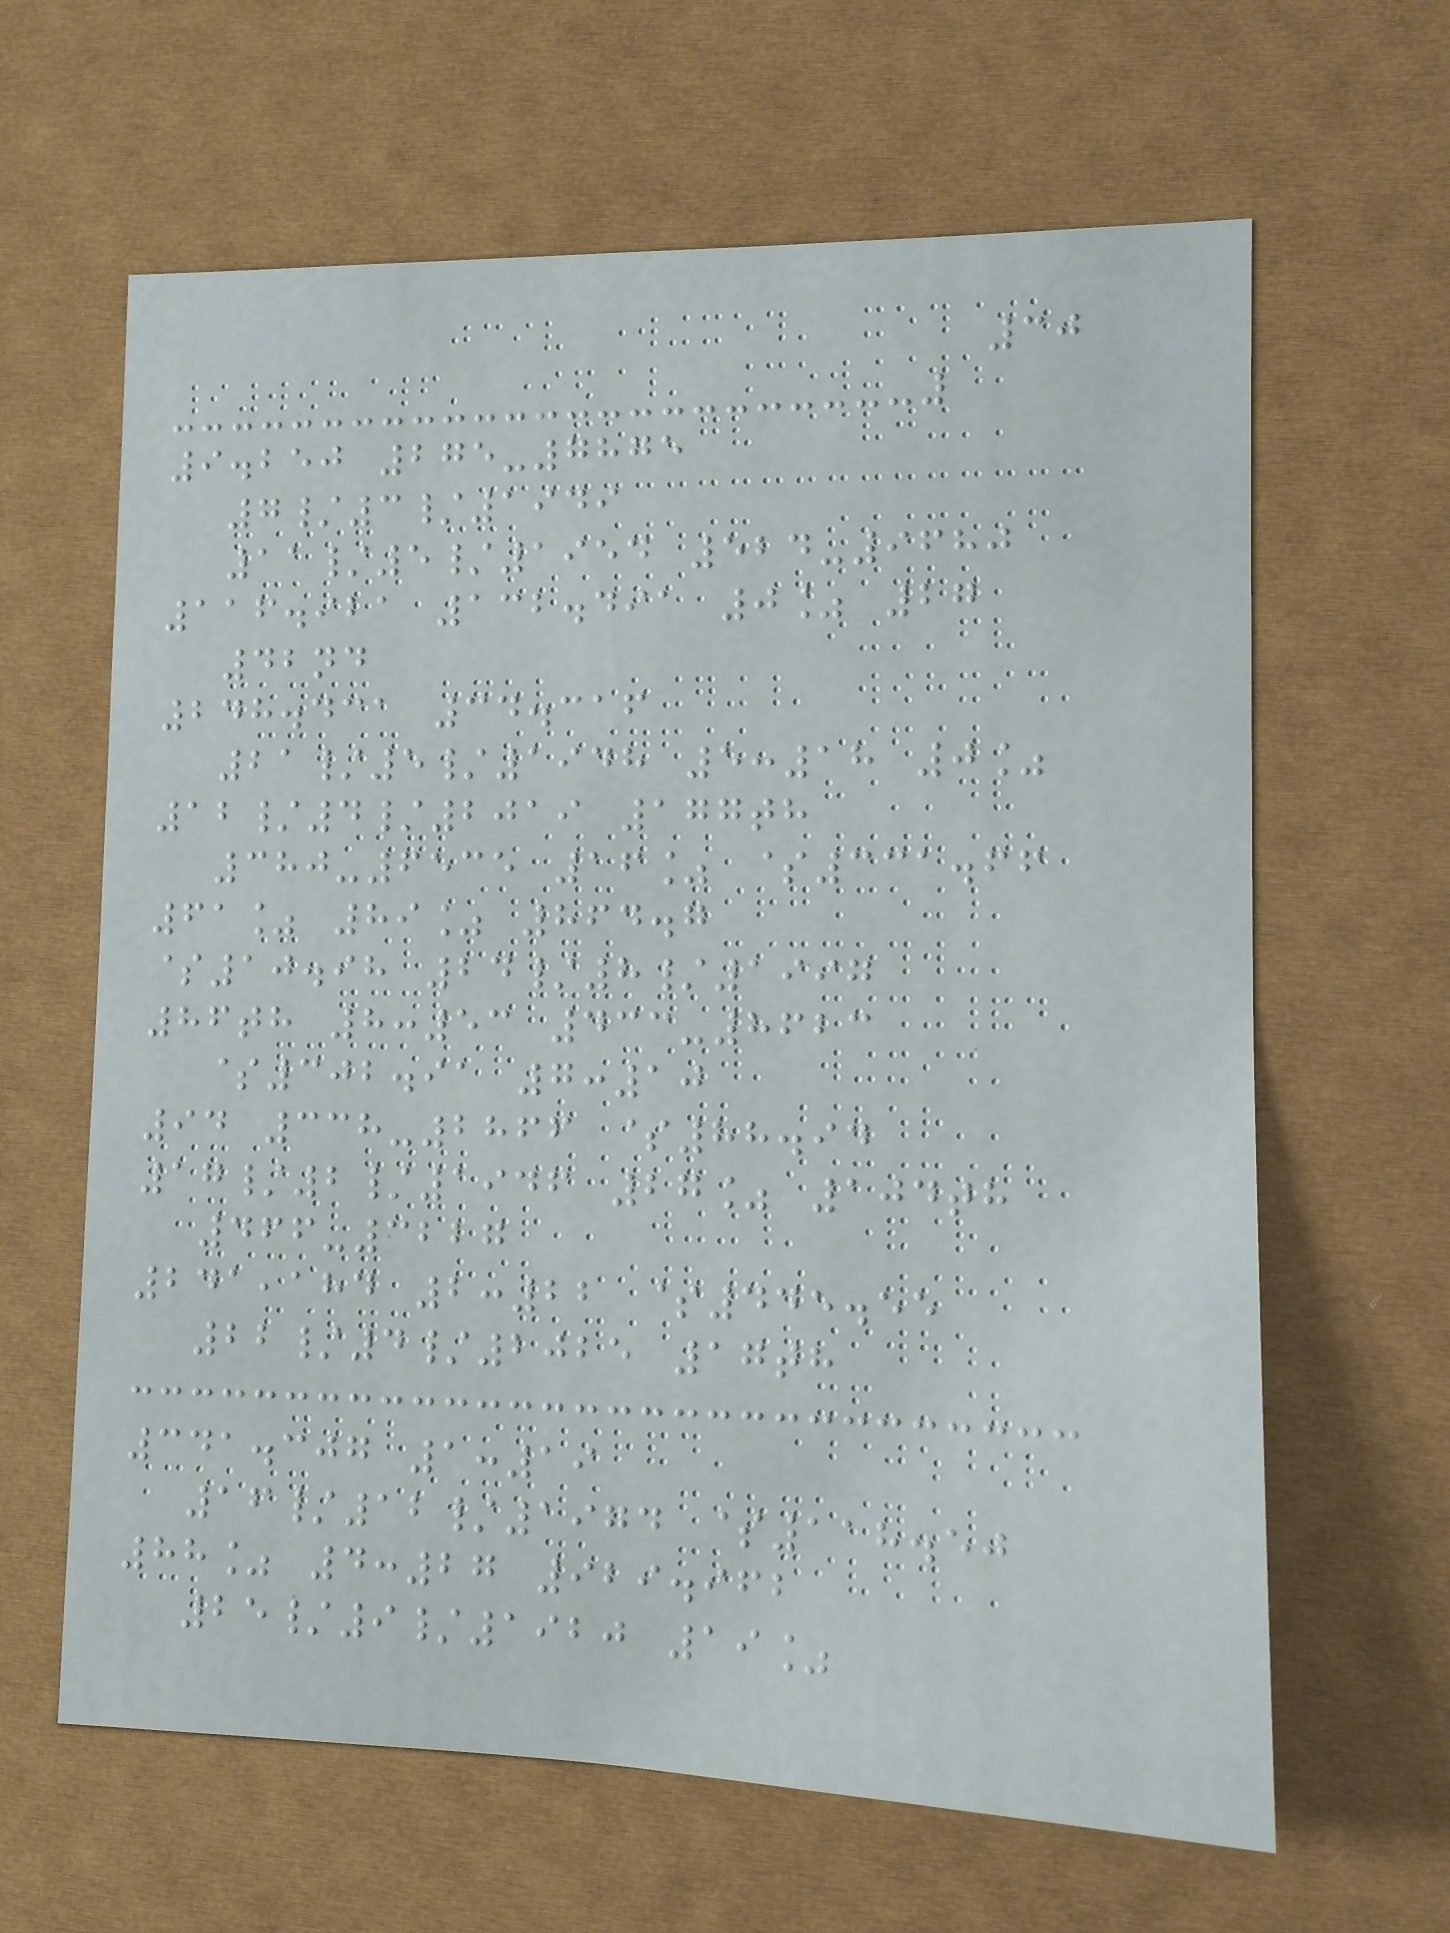30
9.250 275-7875
7/3/1949
11/5/1954 524-9680
116.921 132.491 0% 27
42nd
248.431 34.316
21/5/1948 5:18 0%
12/4/2019 177th
380-6535 16% $331.66
61% 89% 864.7
$10.98 24/8/1997
86th 8:53 433-8623
$302.91 7:10
94 338-2866 $88.94
17/2/1946 27% 104th
466-3227
241,184 2:22 $445.55
22/4/2025 17th
341.307 1:19
16/12/1974 $118.50
88% 4:27 929.962
25/9/1920 19%
